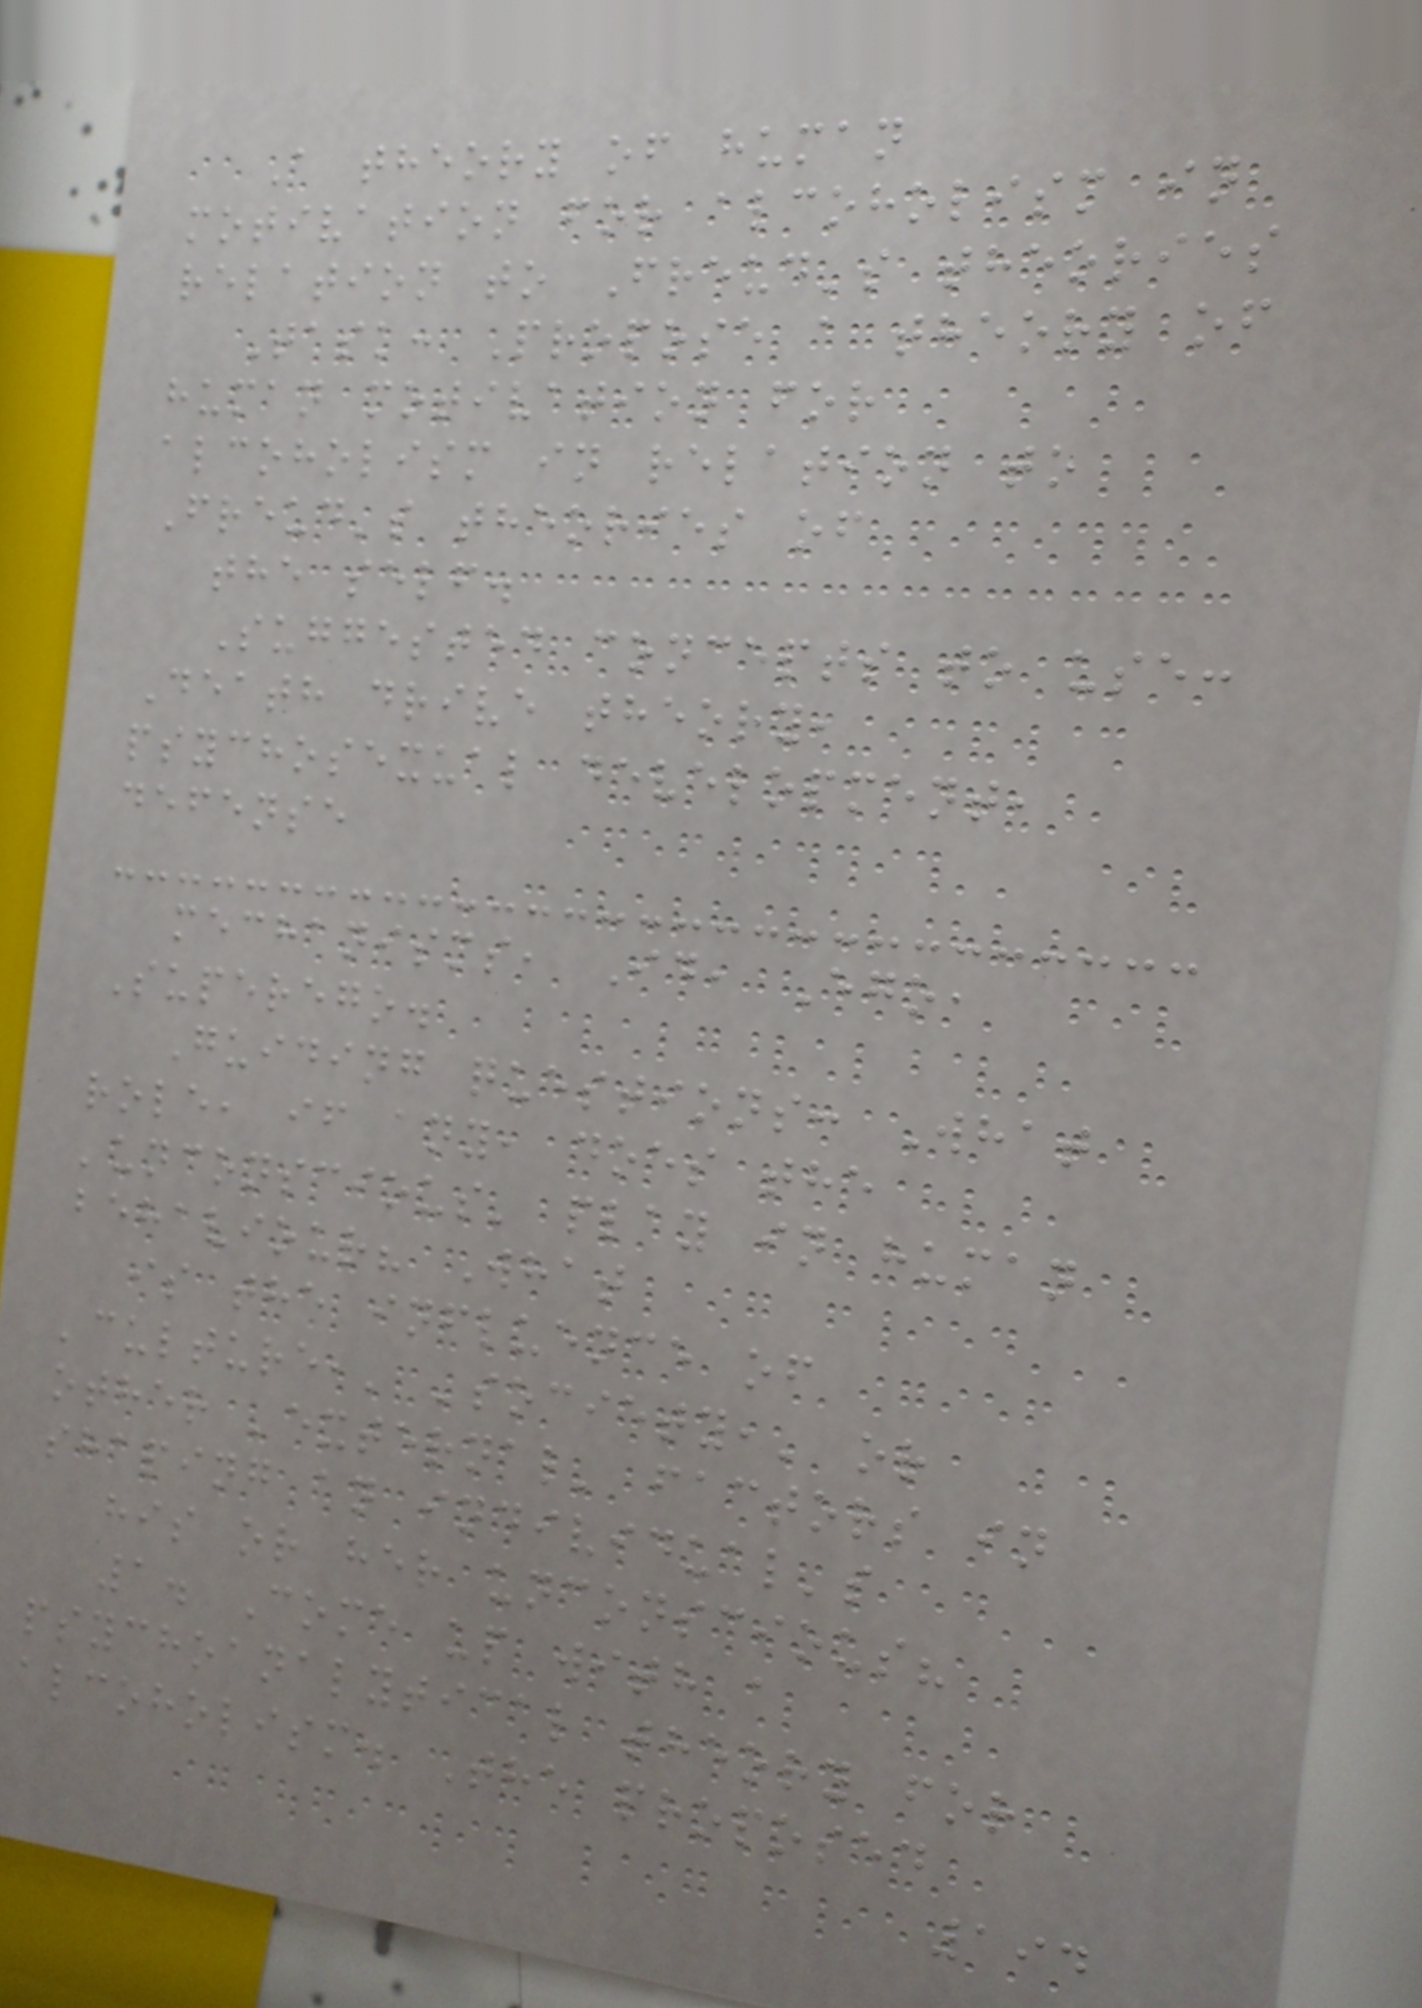A theory of human
motivation for alcoholism in
relation to Freud's theories
Task: Propose a theory of
human motivation for
alcoholism in relation to
Freud's theories of
the self.
Suggested concepts to use:
Death drive theory,
psychosexual development,
defense
mechanisms, Id, Ego,
Superego.
Guiding questions: What
role, if any, does the
'unconscious' play in human
behaviour? What
is the influence of
'culture,' 'society,' or
other 'external' factors in
shaping an individual's
his or her unconscious?
1. Come up with a
psychoanalytical theory for
alcoholism. The proposed
194
